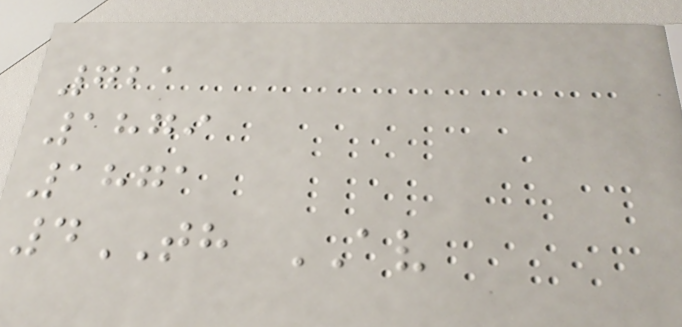721
1879
1871
4TH AV
